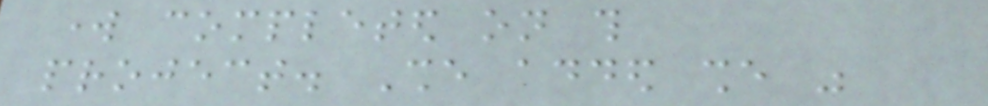work completed on this
project. She added she was
